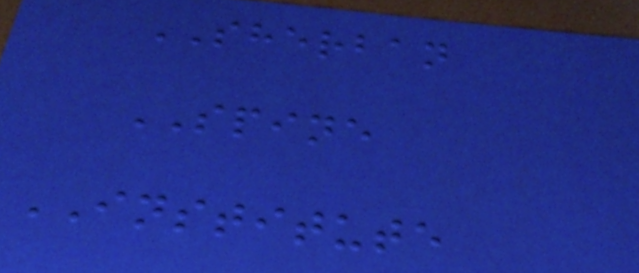SHERBAN
SPINE
INSTITUTE
